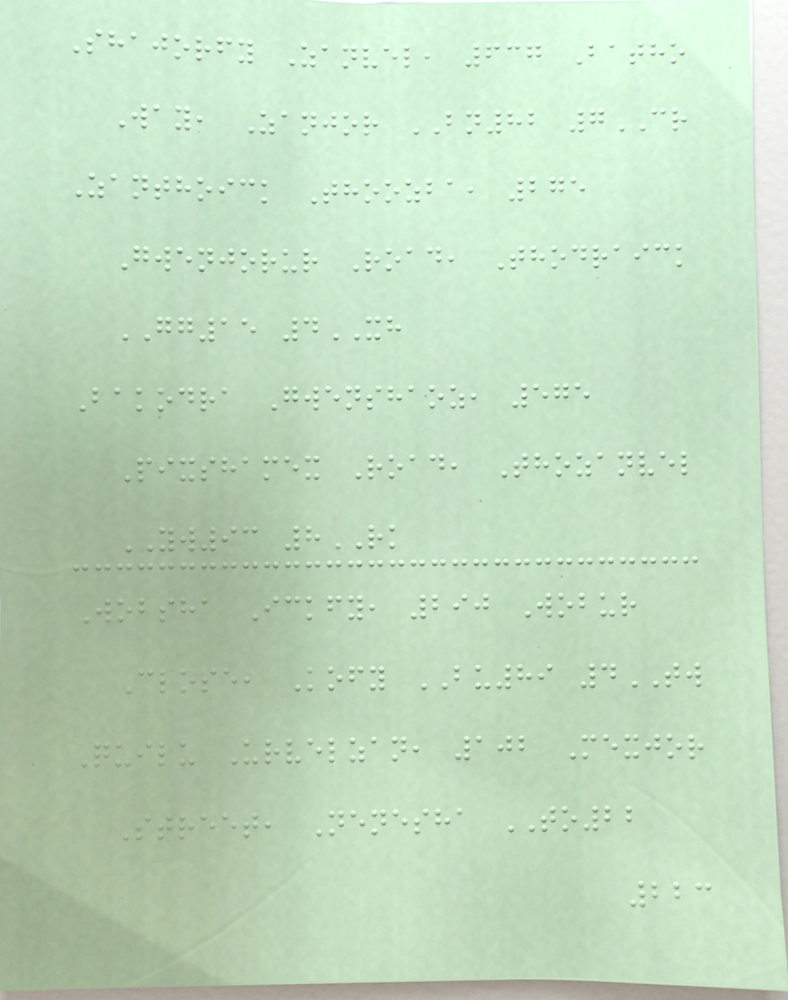Shajorfy Zanvel, 637 Batho
Way, Zanjor BN82 7CR
Zanthoick Thoozba, 275
Gwenjorur Road, Thodraick
GG15 4XH
Bakodra Gwenshaoz, 575
Pixshamex Road, Thozanvel
YW93 8RK
Wobsha Ickfy, 290 Wobur
Close, Kofy BU89 4TW
Quilu Urvelzan, 102 Mexjor
Street, Nenesha TO22
223
